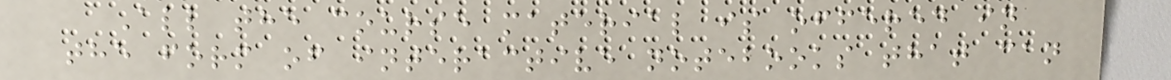All the course material is offered in
the form of interactive notebooks that can
